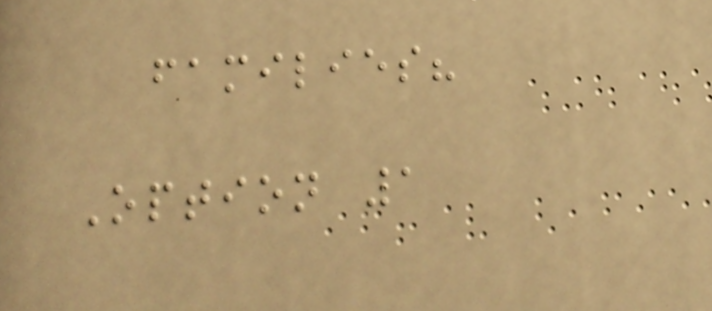families?
Option 1
